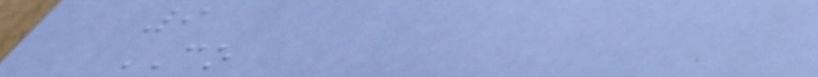9
CO
